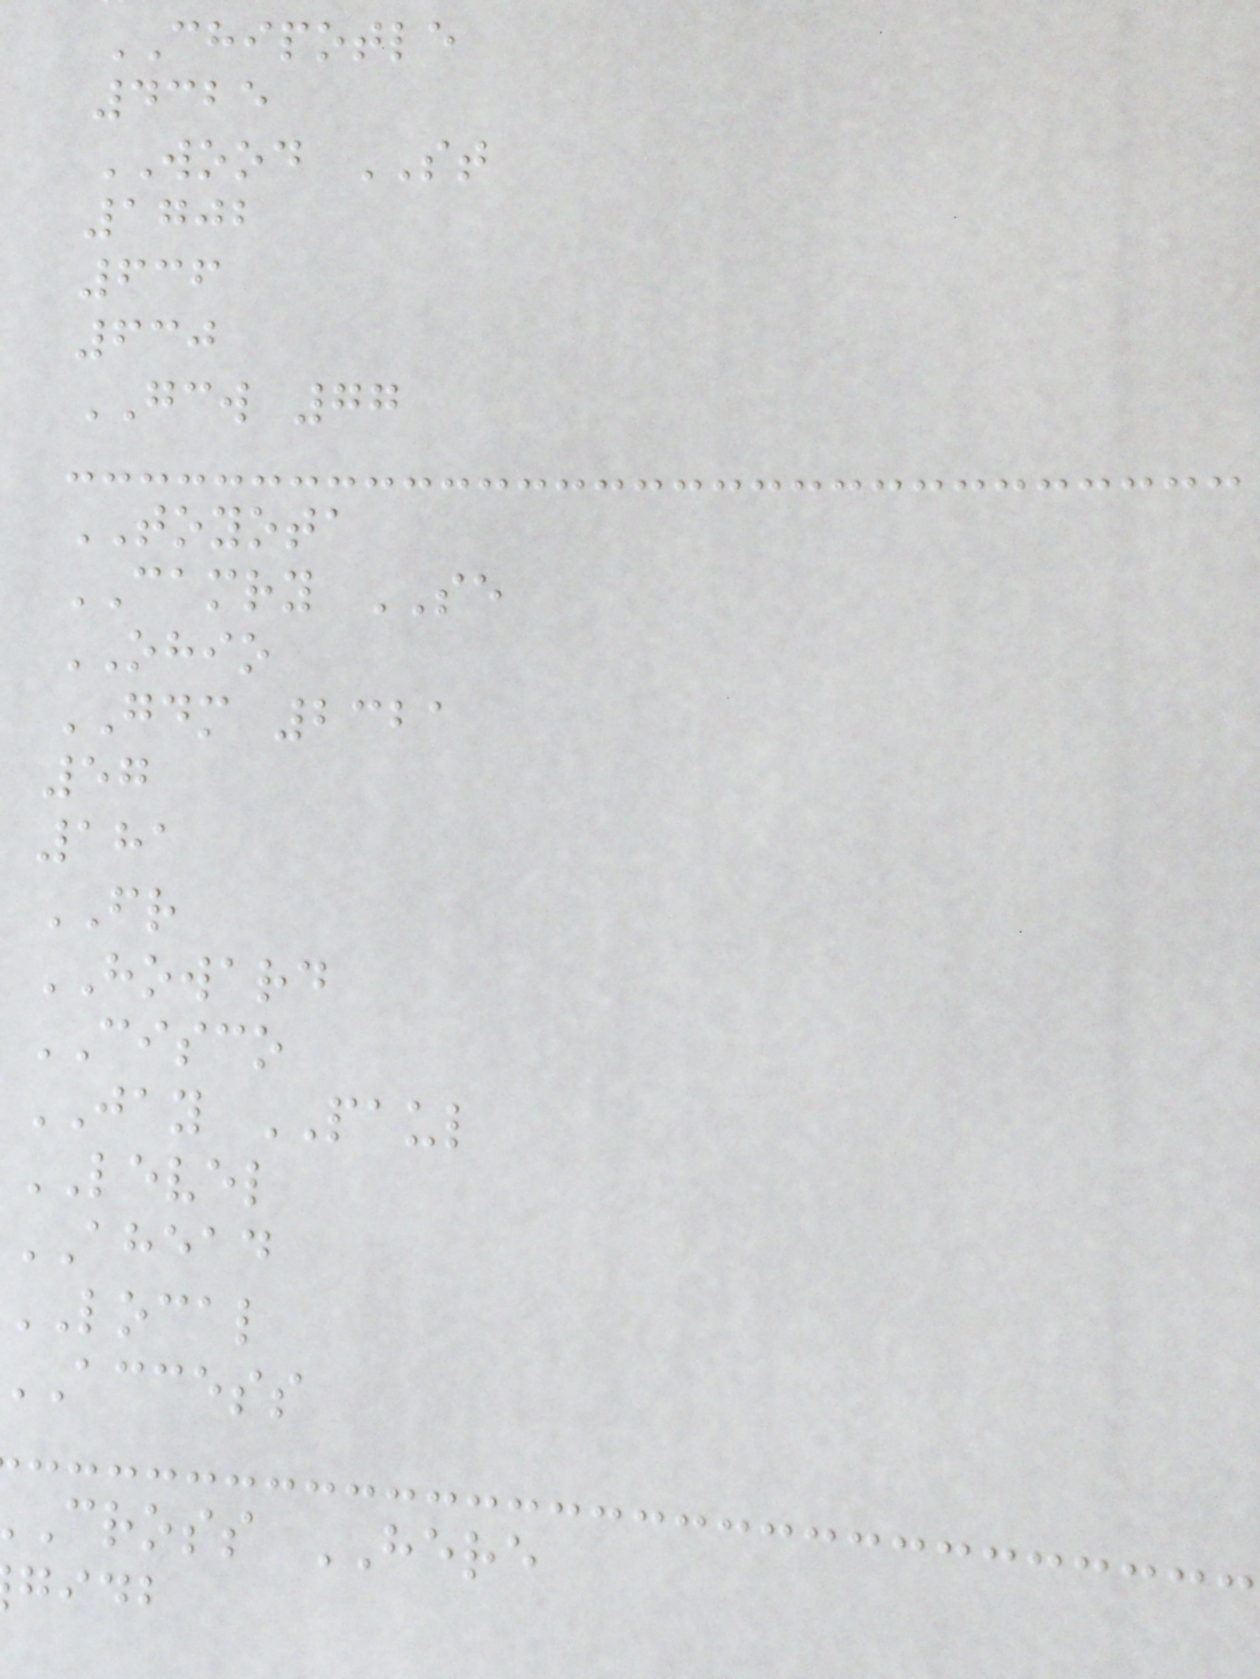CHIPOTLE
4325
WOOD ST
1702
636
630
GCW 77
TOYOTA
CAMRY SE
OHIO
GDM 2321
57
181
FR
HOWARD
CISCO
JAY PAUL
LEVEL
AHEAD
LOCAL
access
cross HERE
gidb
